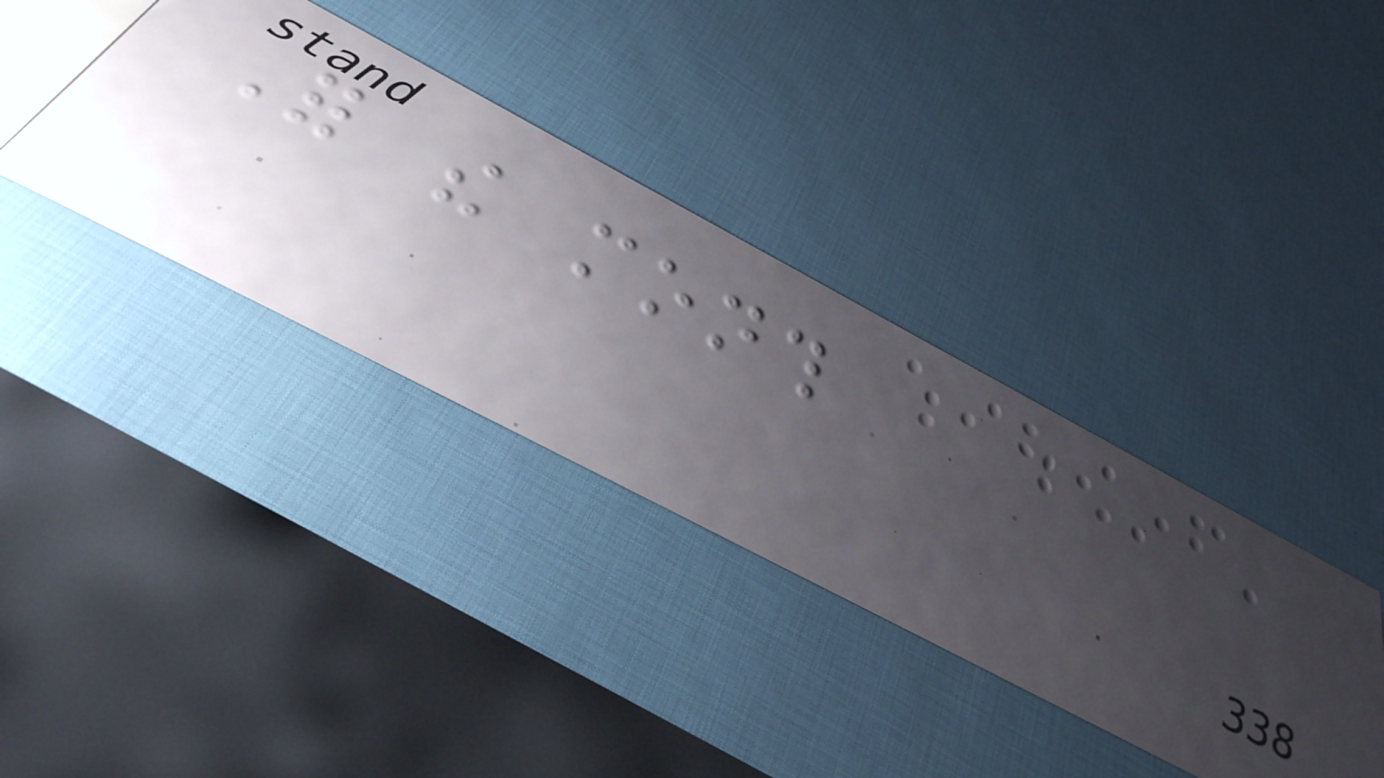For the month
